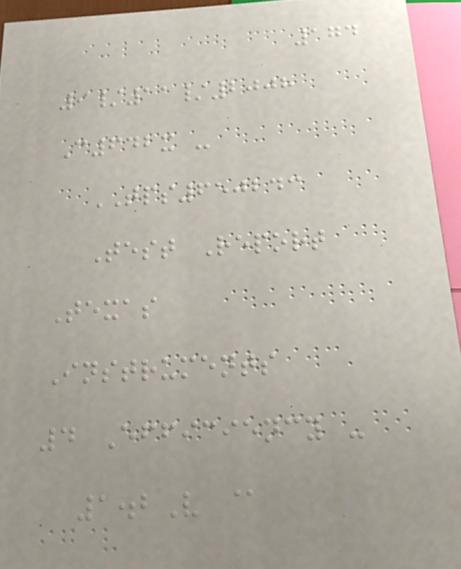174
9/11/2008
C642x -
TPS650243
Test Report
Texas
Instruments
4 Efficiency -
1.2V @
